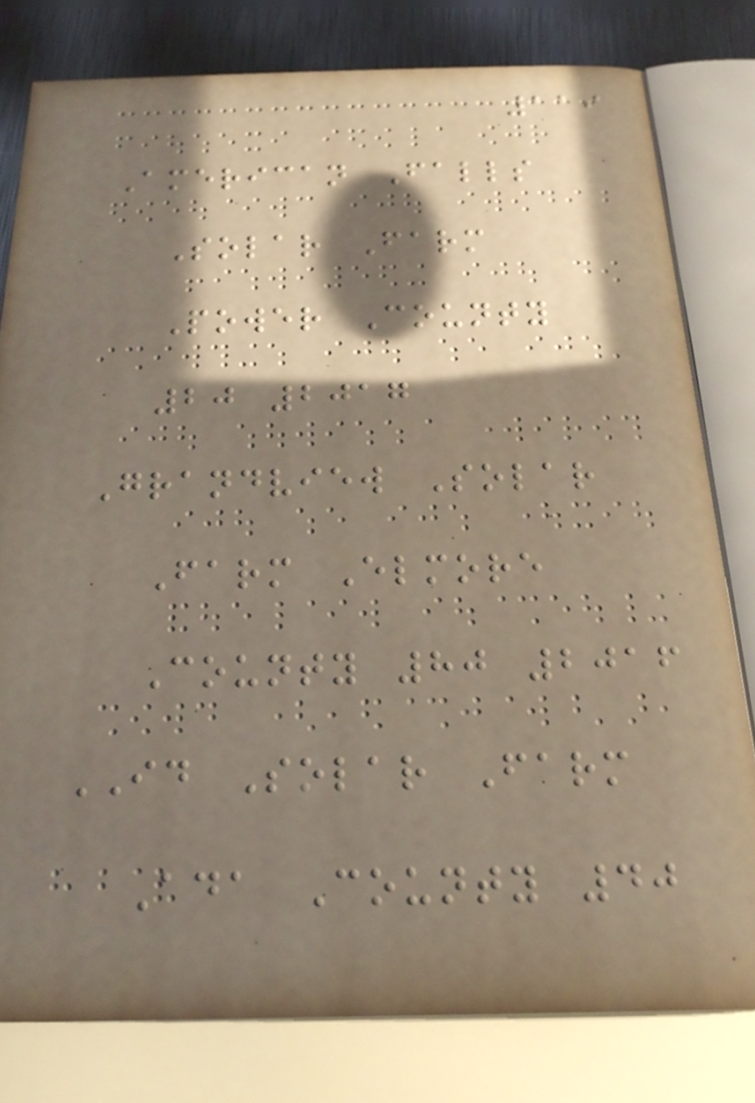119
American Falls
Solar Farm
Power County
20 2017
Grandview Solar
Farm Elmore
County 80 2016
ID Solar Farm
Ada County 40
